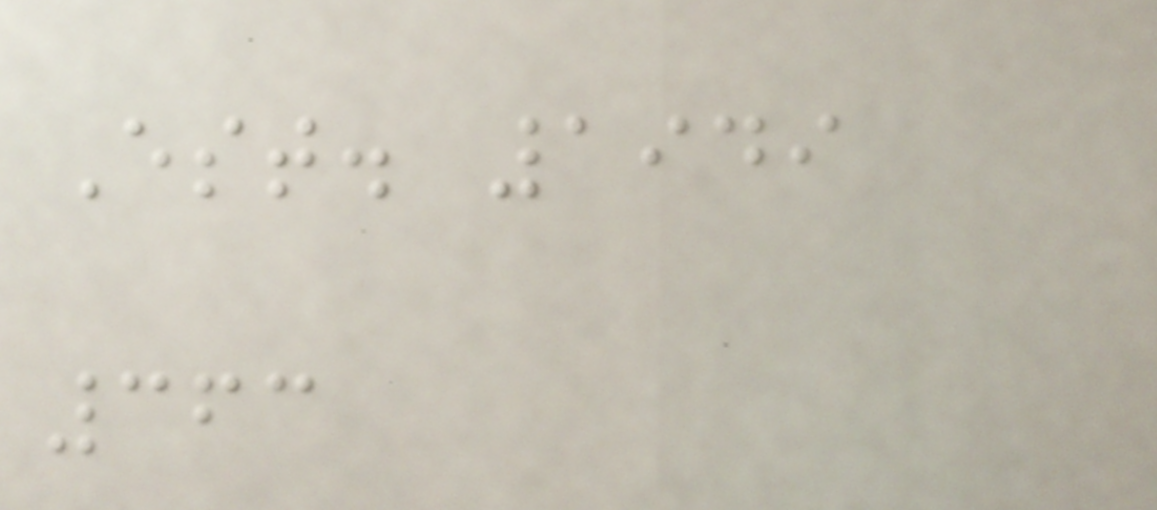Est. 1949
363
